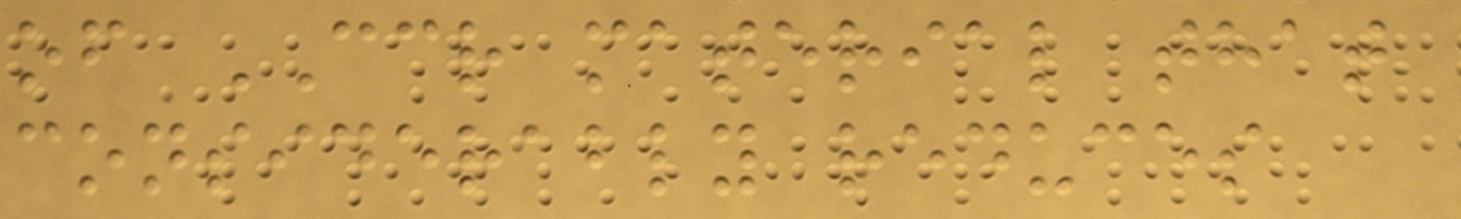of CCR material that
considerably reduces
